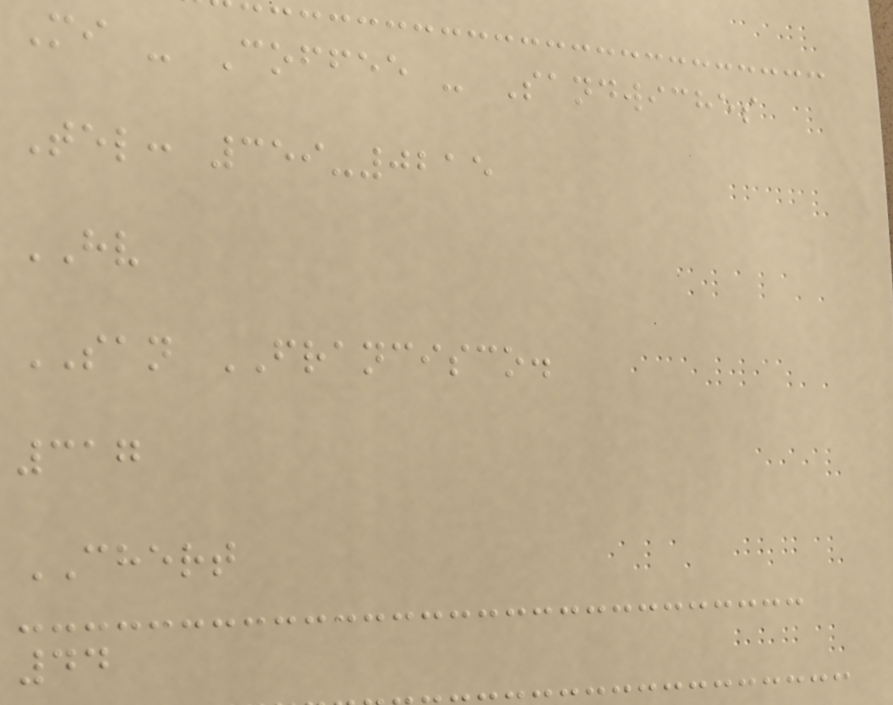Mi - Coffee - Sandwiches
Tel: 359-0215
HV
SAN FRANCISCO.
317
CHERT
44
